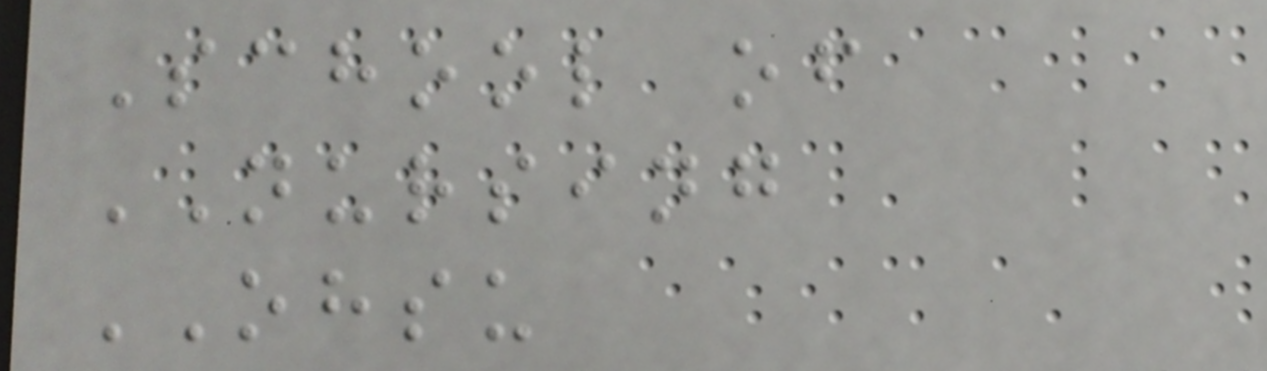School of
NURSING
OHSU
